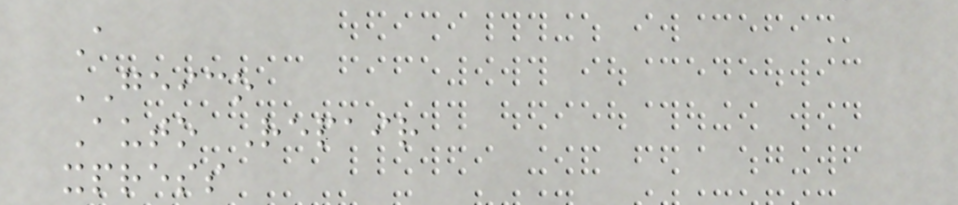A
GEICO
Auto Repair
xpress
